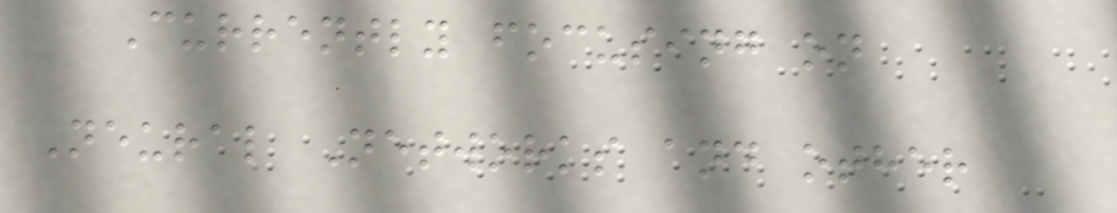Currently focusing on
Neural Networks and other
